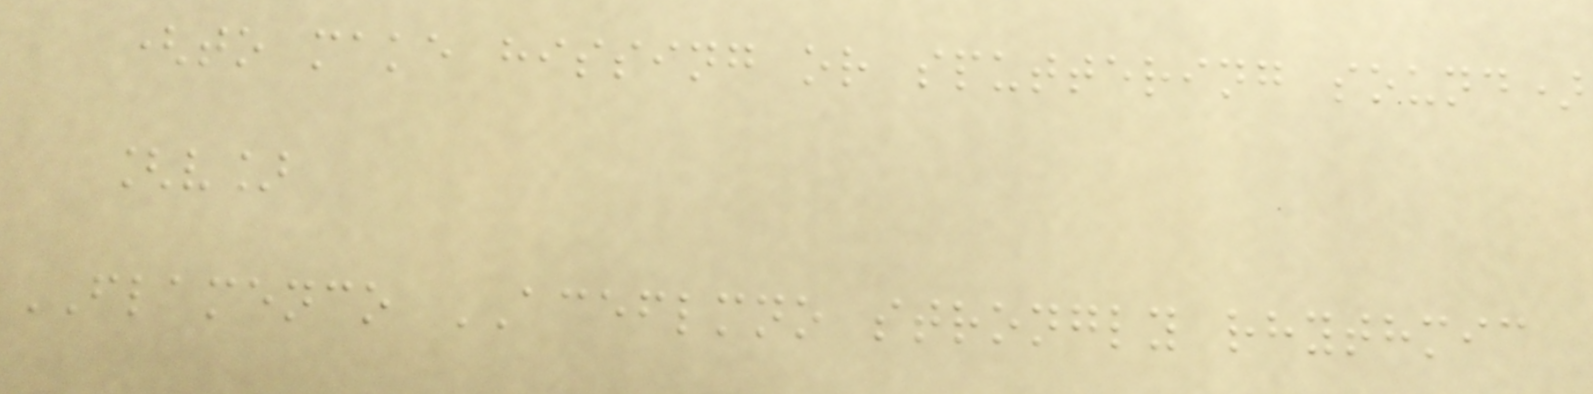(to make hissing or sputtering sound)
[v]
FLAMENCO ACEFLMNO strongly rhythmic
